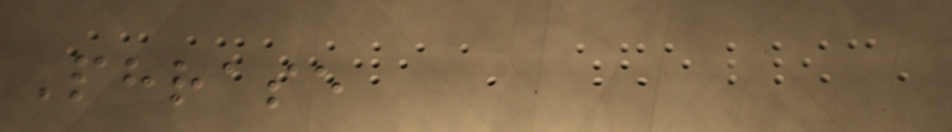Phrase
